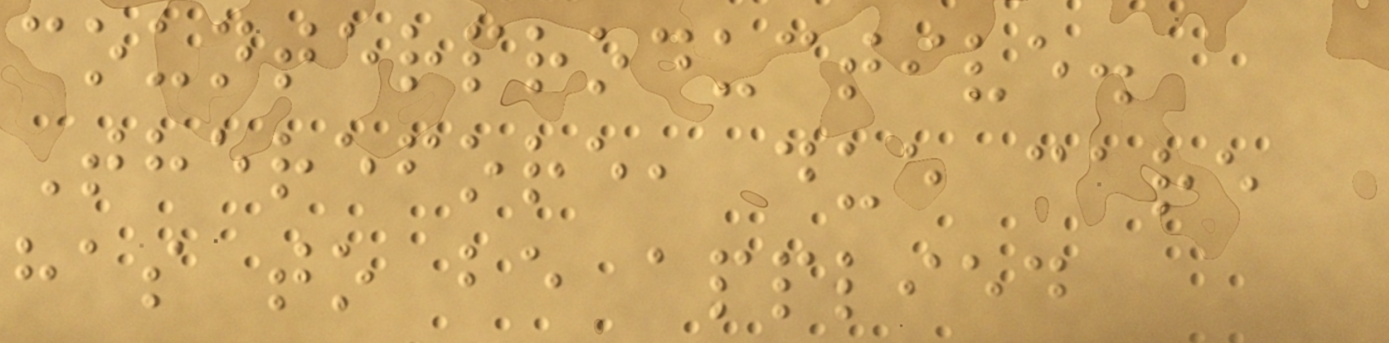counterproductive.
Therefore, due care
has to be applied
